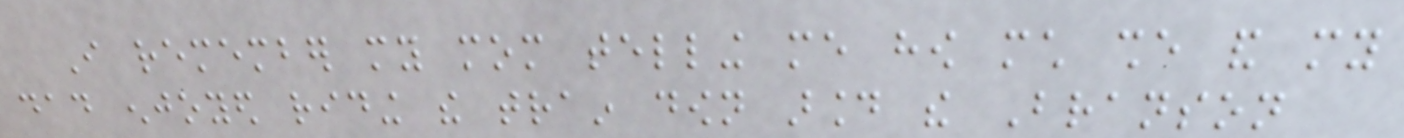I remember my mom telling me how much she and my
dad enjoyed riding the train down around the Branson
